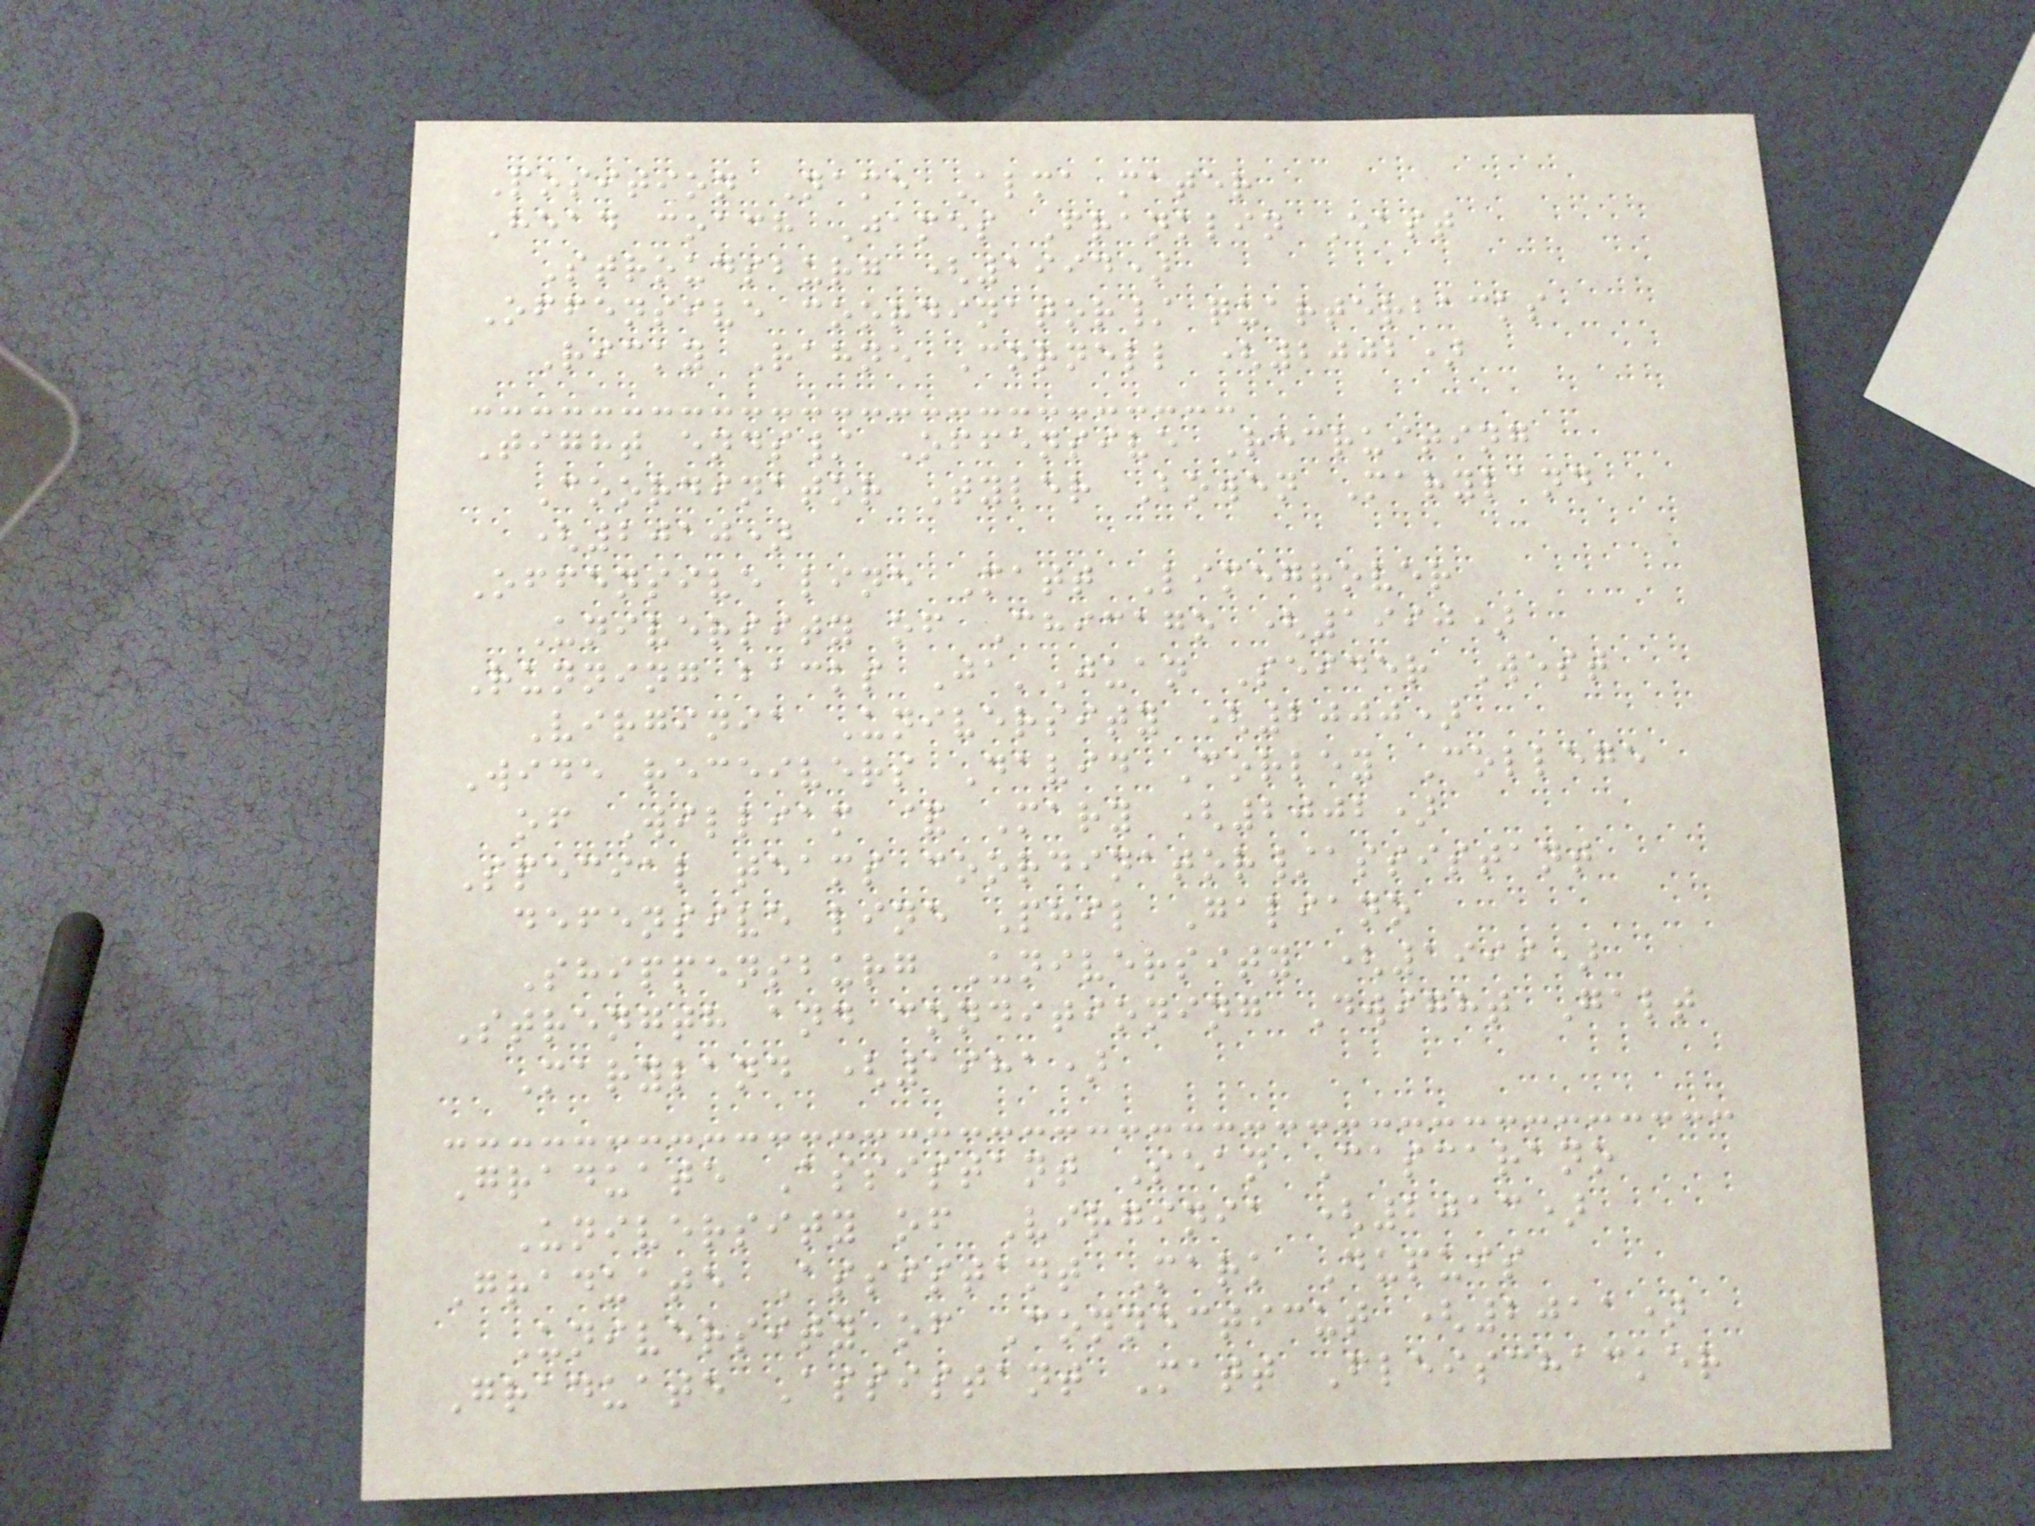Position Name Alma mater
Head coach James Franklin East
Stroudsburg (1994)
Offensive coordinator/ quarterbacks
Ricky Rahne Cornell (2002)
Tight ends/ Offensive Recruiting
Coordinator Tyler Bowen Maryland
(2010)
Offensive line Matt Limegrover
University of Chicago (1990)
Running backs Ja'Juan Seider West
Virginia University (2000)
Wide receivers David Corley College
of William & Mary (2002)
Special teams coordinator/assistant
defensive line Phil Galiano
Shippensburg University (1999)
Strength and conditioning Dwight Galt
Maryland (1981)
Graduate Assistant Sean Cascarano
University of Virginia (2013)
Graduate Assistant Mark Dupuis
University of Connecticut (2011)
Graduate Assistant Matt Fleischacker
